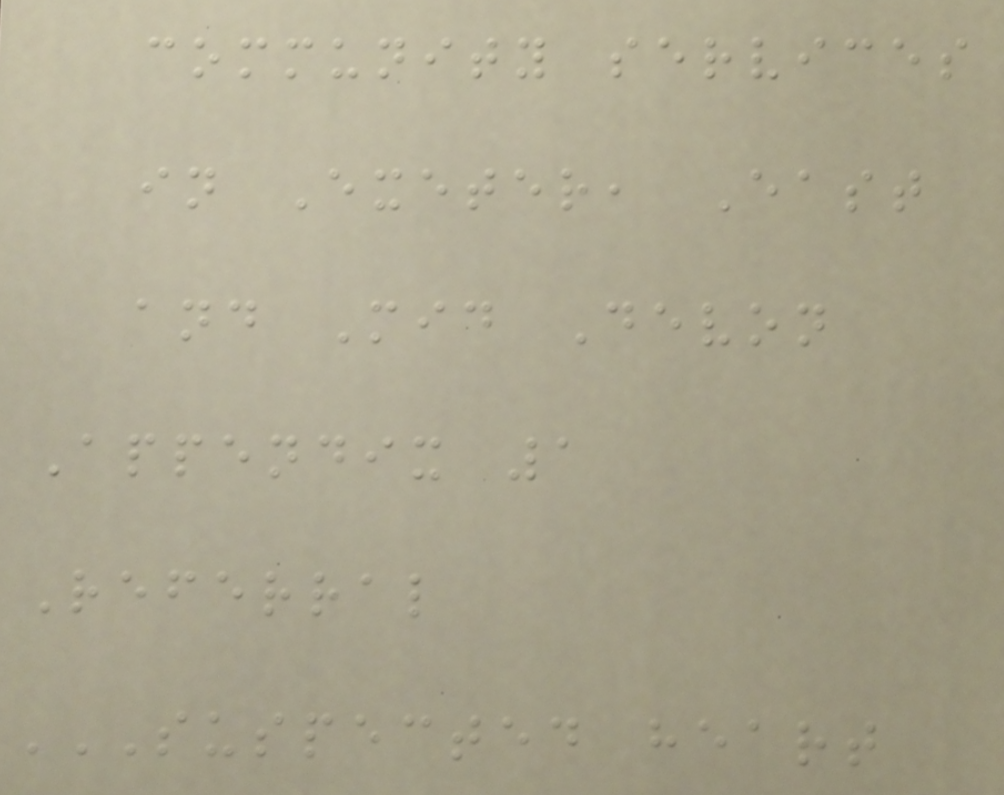community services
in Exeter, East
and Mid Devon
Appendix 1
Referral
SUSPECTED HEART
